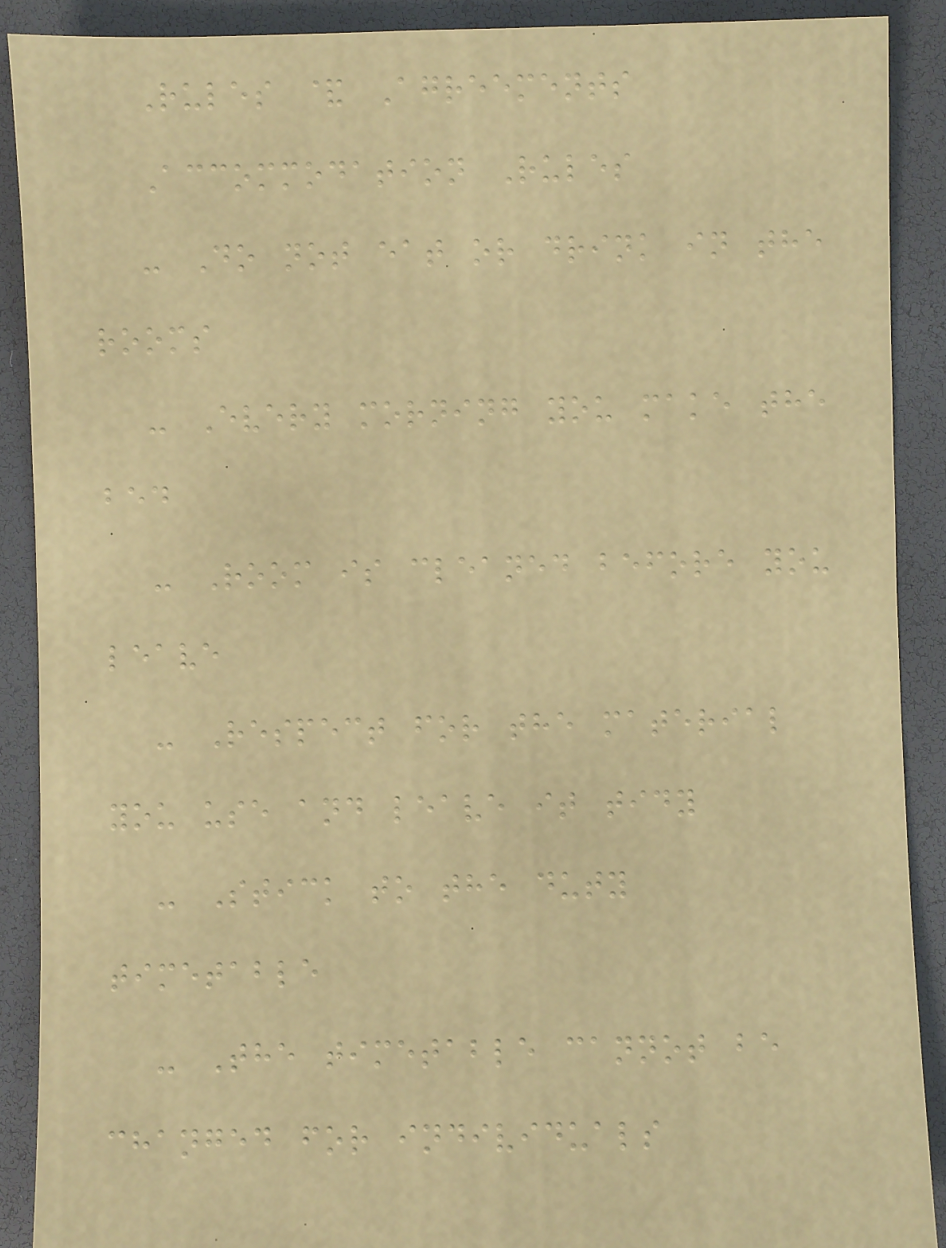Rules & Agreements
Accommodation Rules
- Do not eat or drink in the
rooms
- Every morning you make the
bed
- Room is cleaned before you
leave
- Respect for the material
you use and leave it tidy
- Stick to the duty
timetable
- The timetable cannot be
changed for individuals
